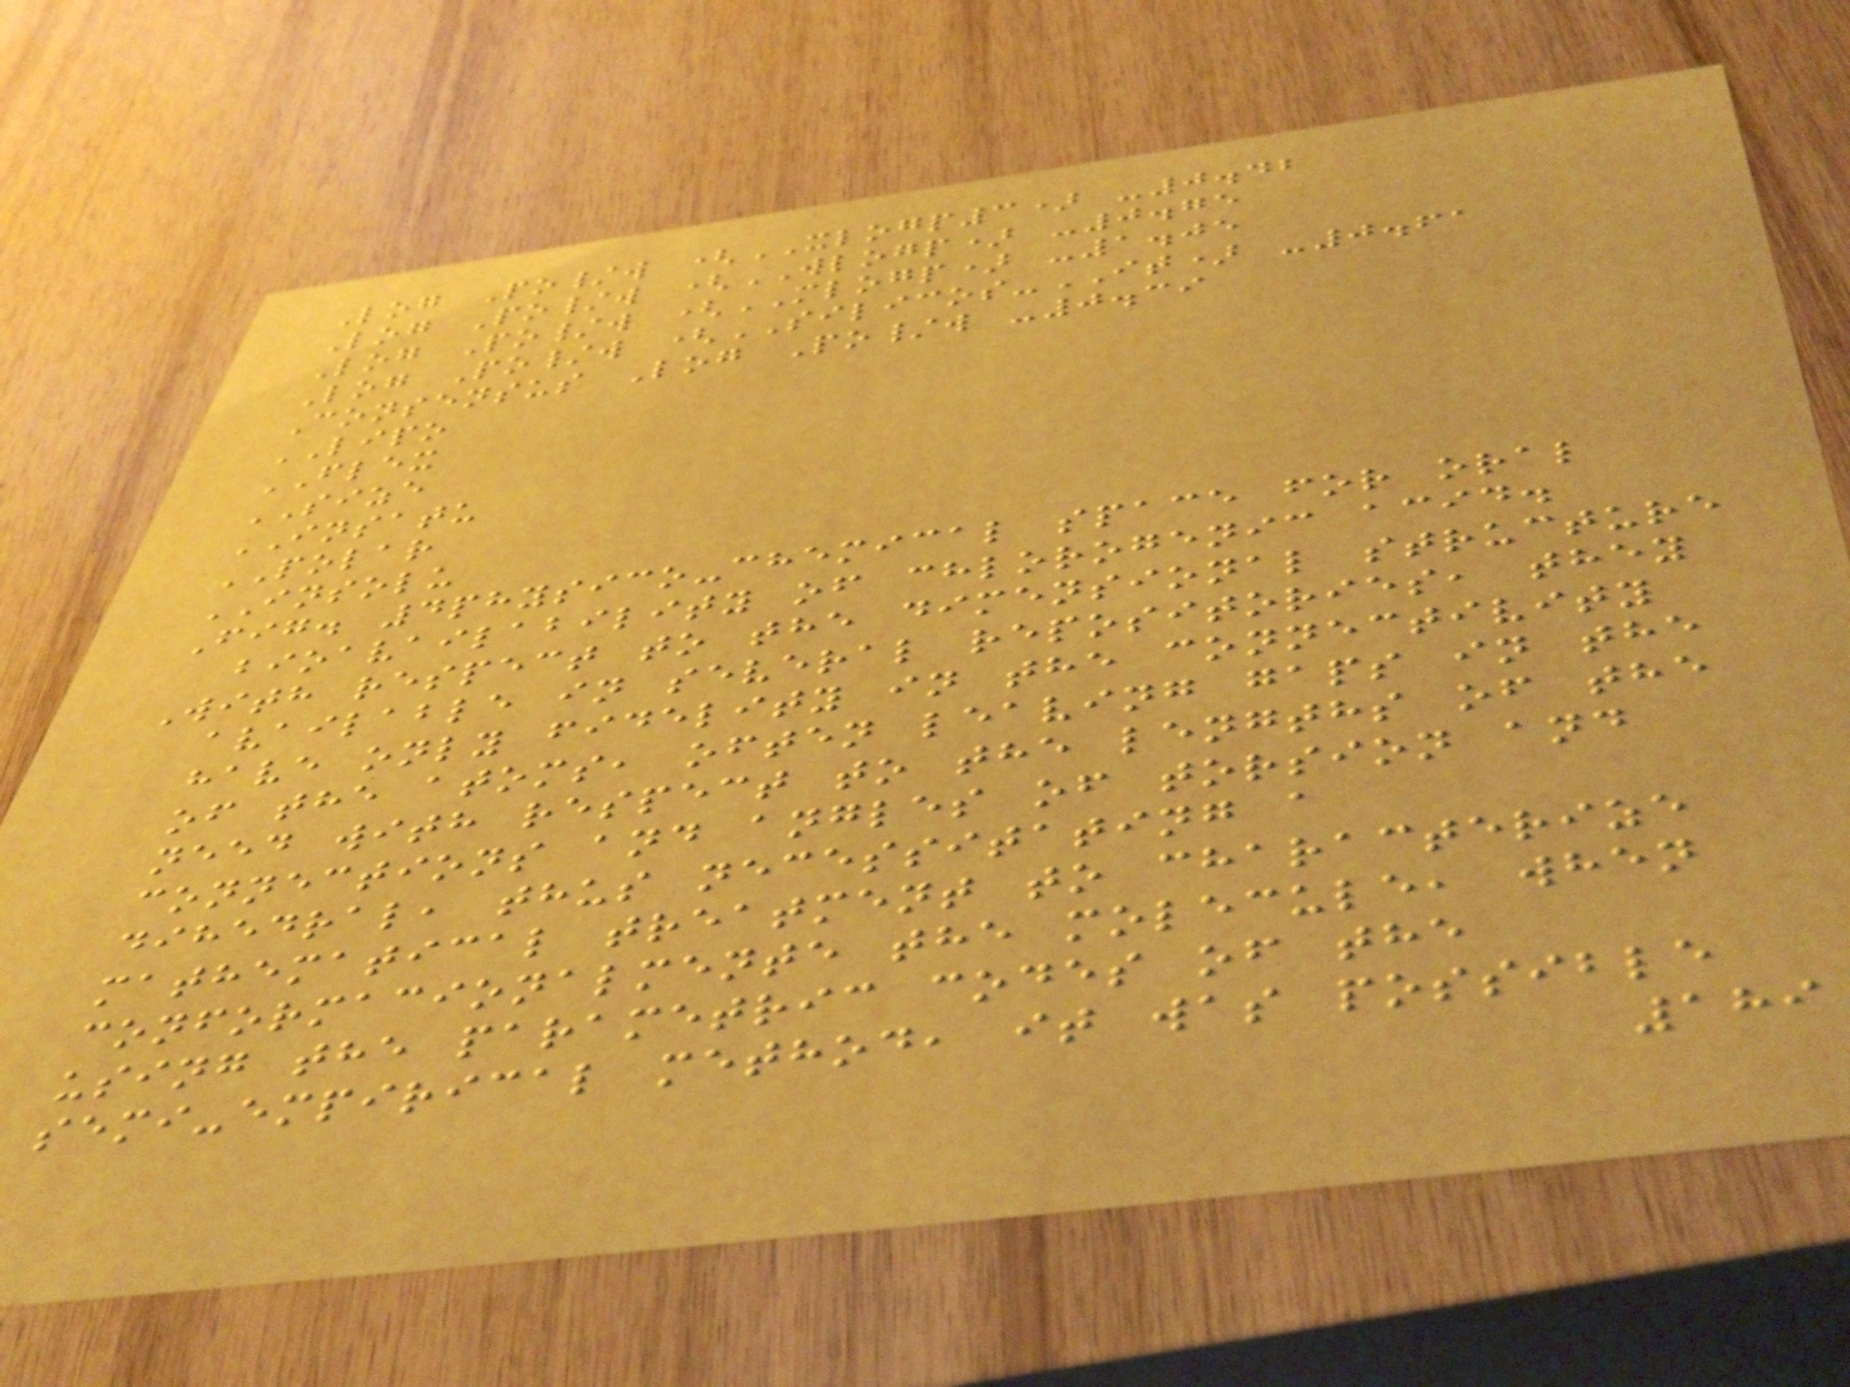Log Po/w (XLOGP3) -0.42
Log Po/w (WLOGP) -0.75
Log Po/w (MLOGP) -1.05
Log Po/w (SILICOS-IT) -0.61
Consensus Log Po/w -0.39
LIPO
FLEX
SIZE
INSATU
POLAR
INSOLU
Fig. 4physico-chemical space for oral
bioavailability of chlorogenic acid.
With respect to the dimensional structure
available in several repositories, they
have only fidelity in the connectivity
of the atoms, often leaving gaps in the
need with respect to the lengths of the
connections and angles of torsion and
dihedral, thus necessitating a
mathematical treatment to characterize
conformacionalmente the molecule, when
using the parametric codes of the
semi-empirical method, it was possible
189
